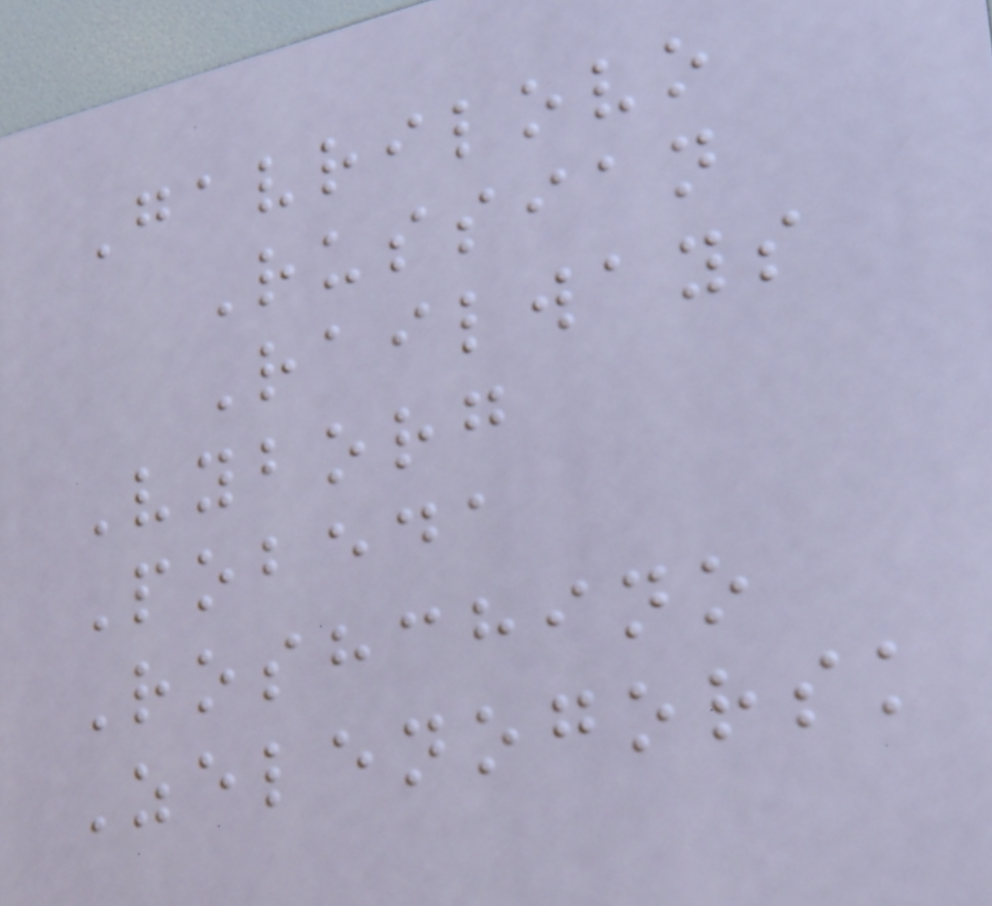Gavrilovo
Russian
Railways
Vyborg
Pobeda
Roshchino
Zelenogorsk
